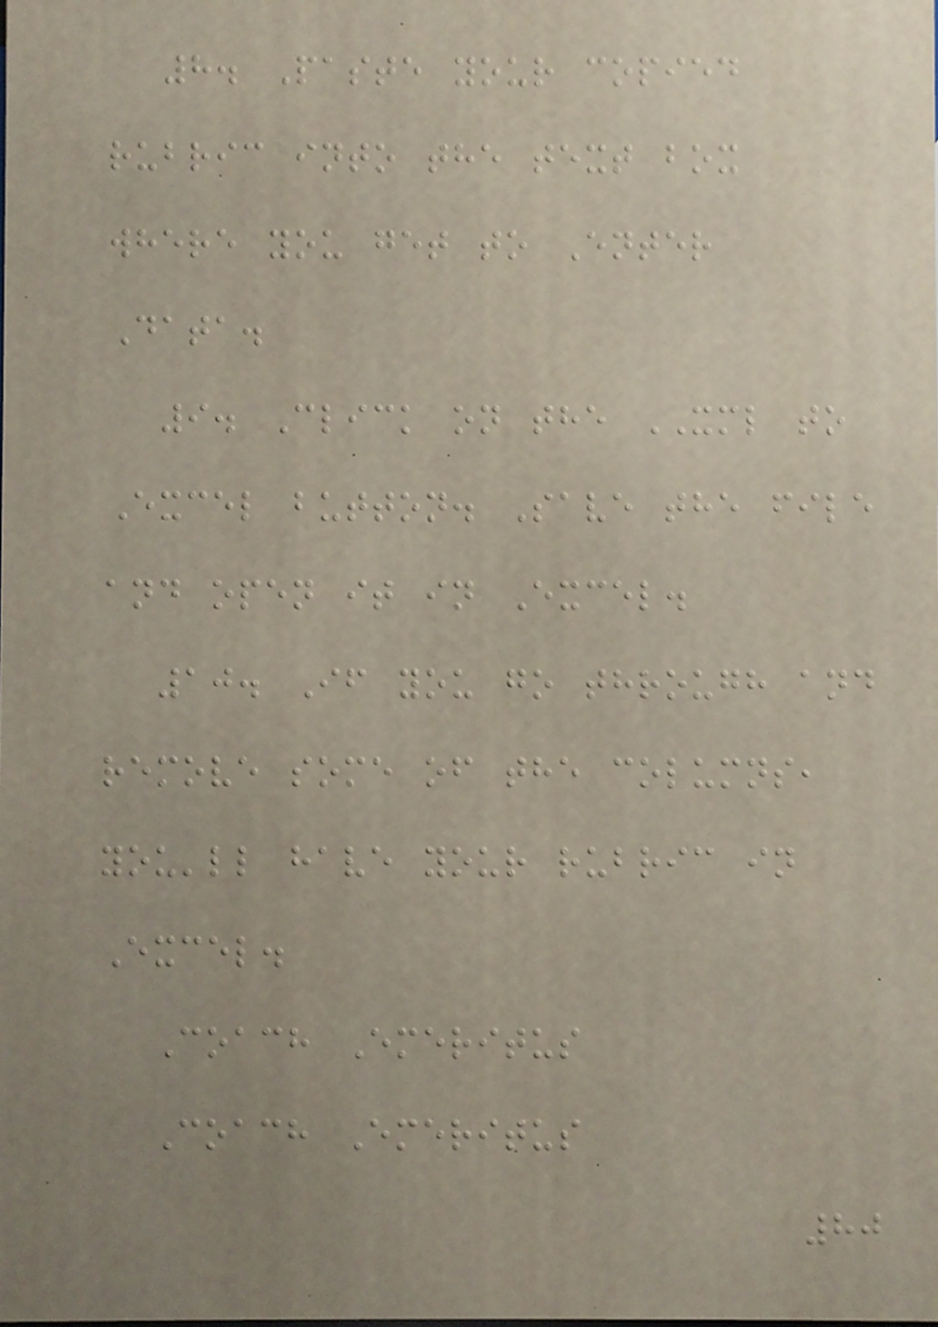8. Paste your copied
rubric into the text box
where you get to Enter
Data.
9. Click on the XML to
Excel button. Save the file
and open it in Excel.
10. If you go through and
remove some of the columns,
you'll have your rubric in
Excel.
Coach Emeritus
Coach Emeritus
80
